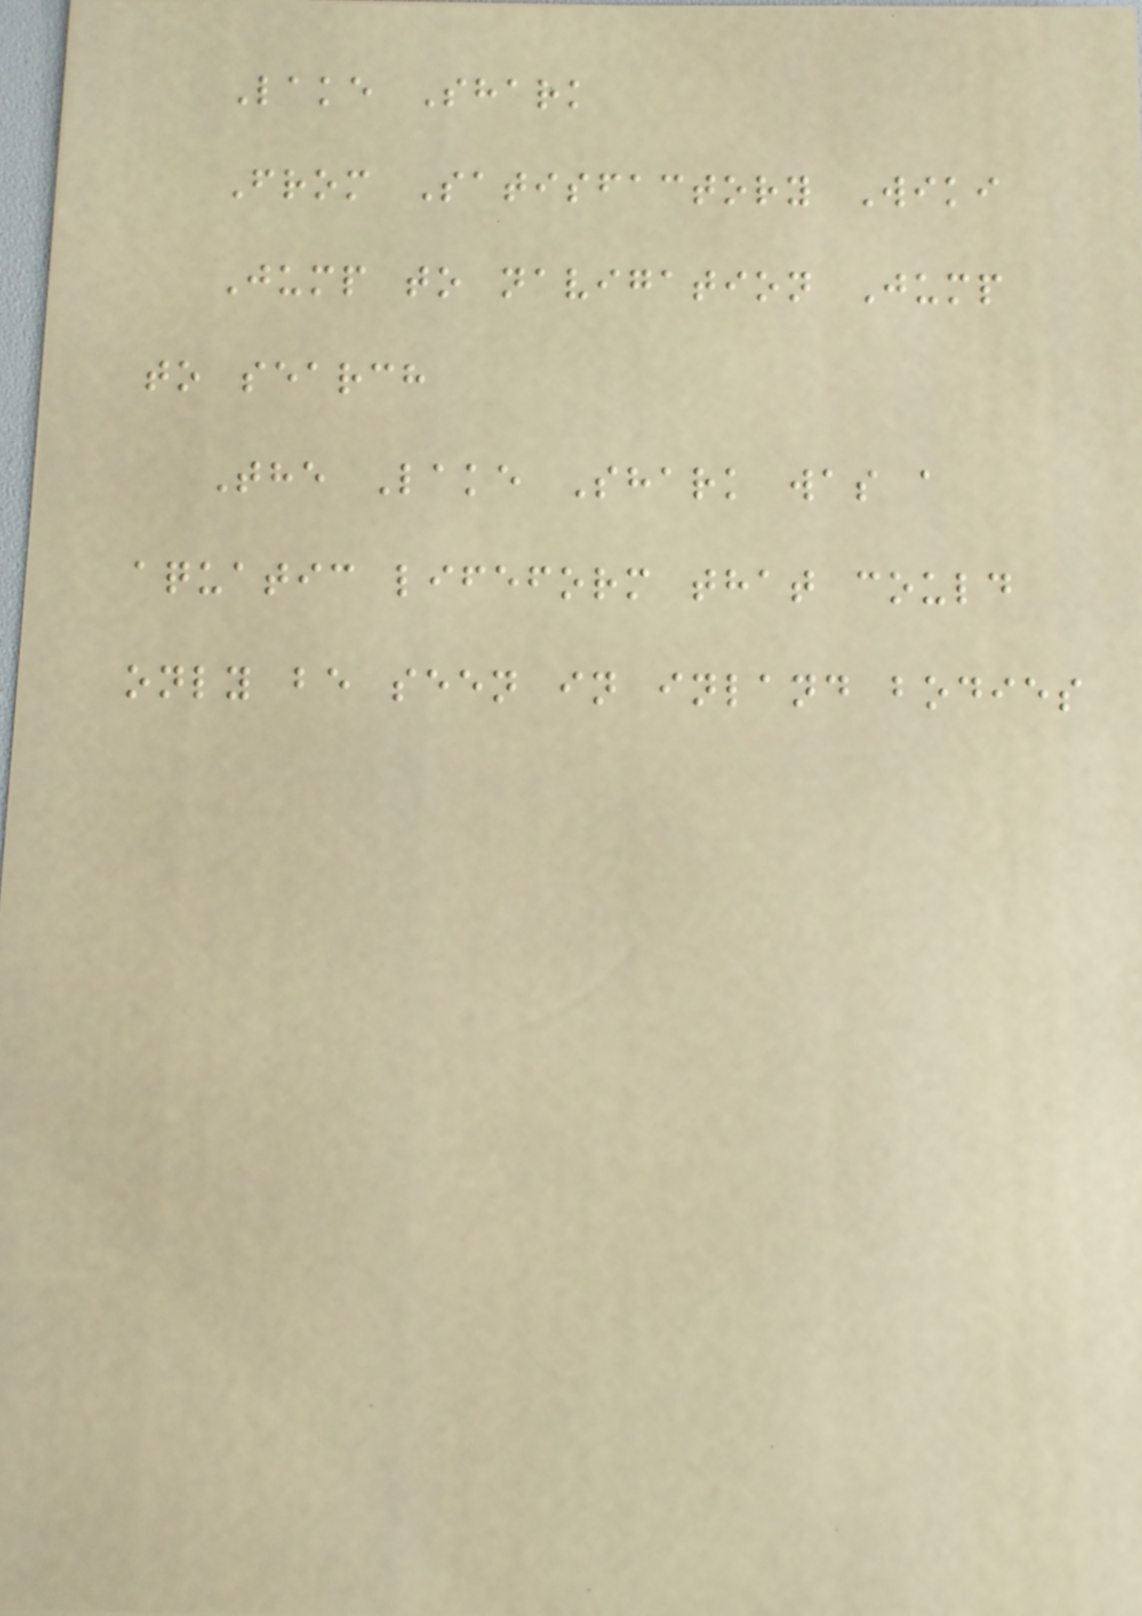Lake Shark
From Satisfactory Wiki
Jump to navigation Jump
to search
The Lake Shark was a
aquatic lifeform that could
only be seen in inland bodies
